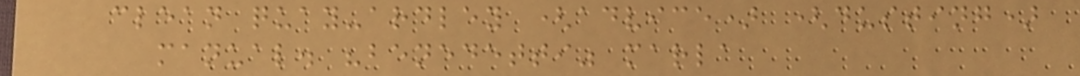clean quay-ardley (advice) (dusting)
manual. "benedetti" marla
